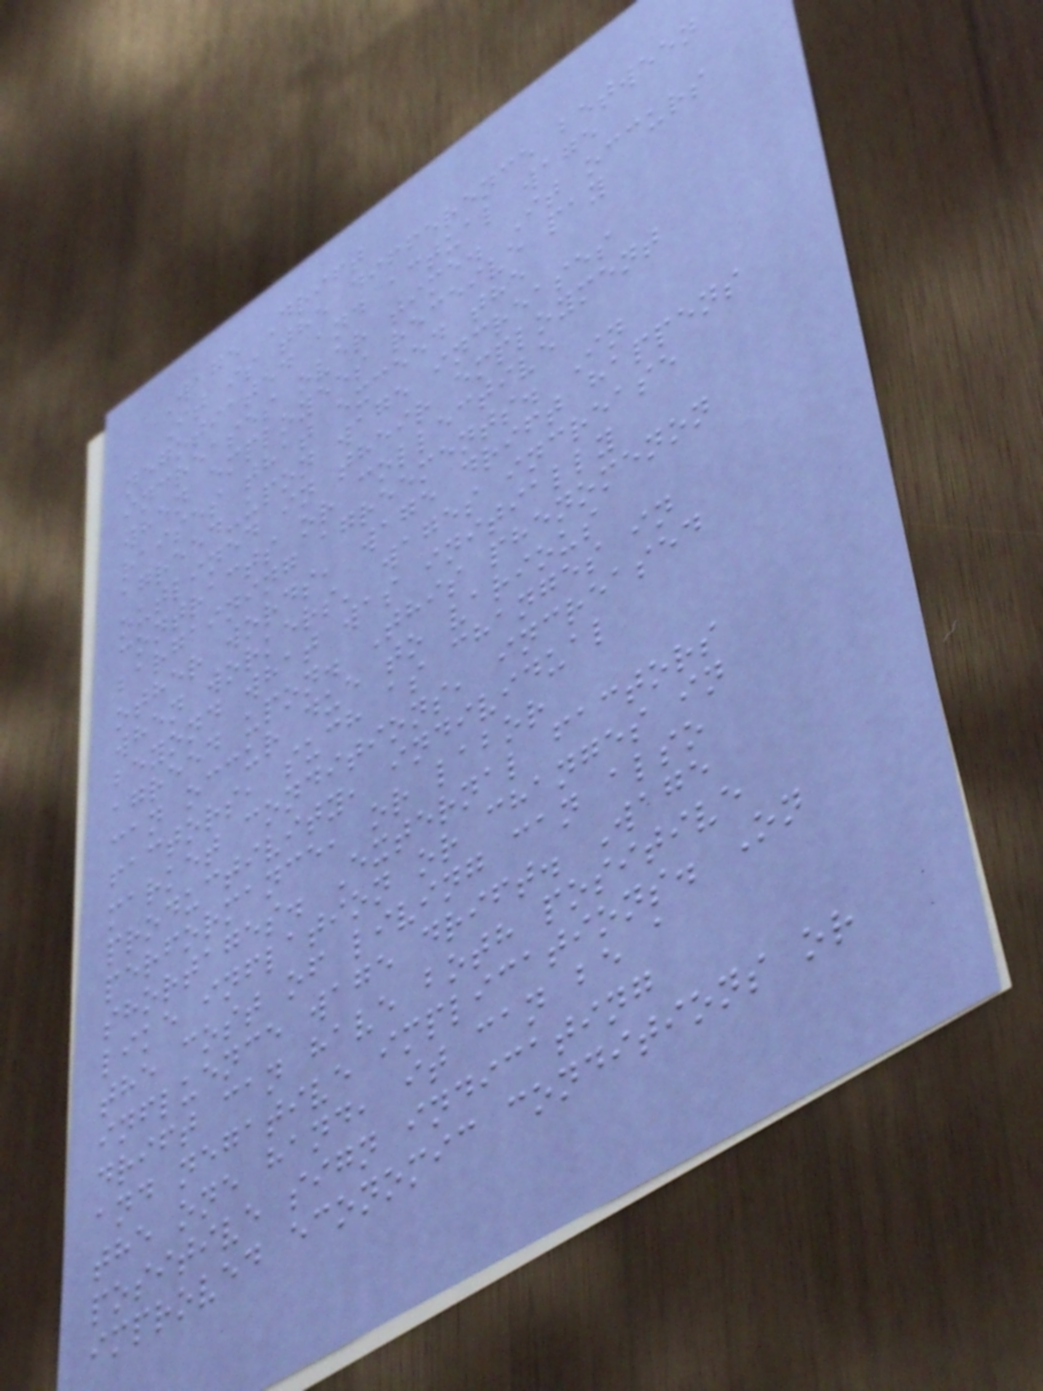Wage Drift
It is the difference between
negotiated and actual wage
increases over time. It occurs
when employees receive pay
raises that exceed the
agreed-upon wage increases
outlined in their employment
contracts or collective
bargaining agreements. In
other words, wage drift happens
when workers' wages increase
beyond what was initially
agreed upon. This phenomenon
can occur due to various
factors, such as changes in
market conditions, increased
productivity, individual
performance, or labor
shortages. External factors
like inflation or changes in
the cost of living can also
influence wage drift. Wage
drift can have both positive
and negative implications. On
the one hand, it can be a
positive sign indicating
improved economic conditions or
